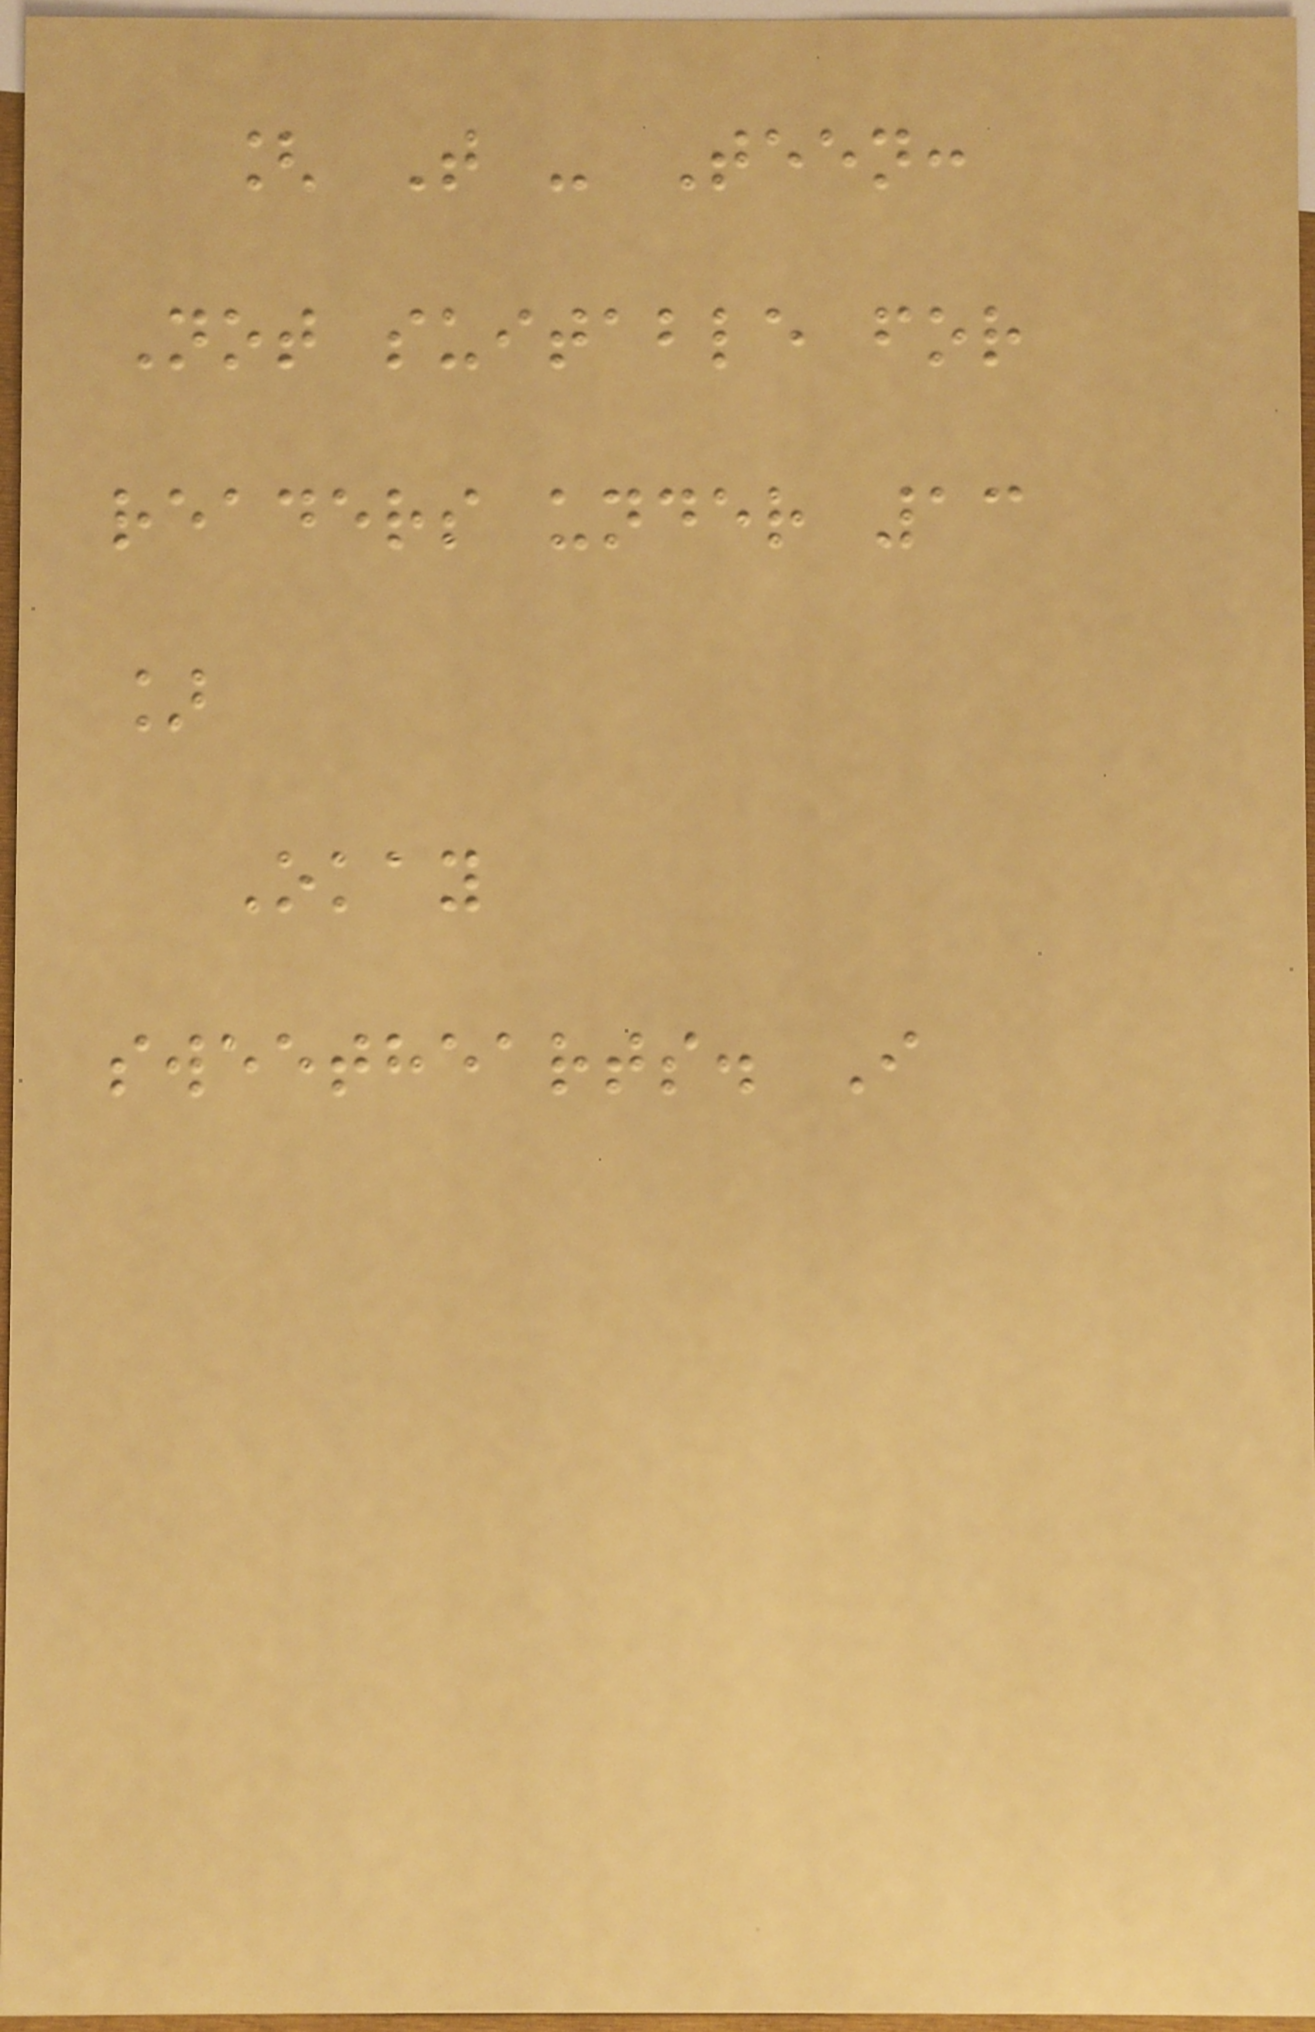[ T - Teen:
Not suitable for
readers under 13
]
Okay
sweethearts. I
